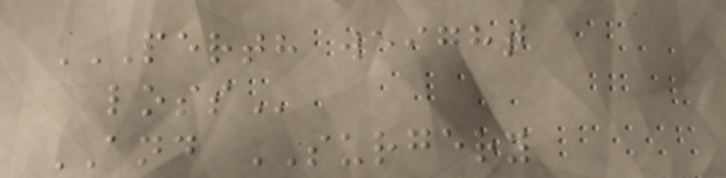PERTH WEIGHT
LOSS
AND SURGERY
